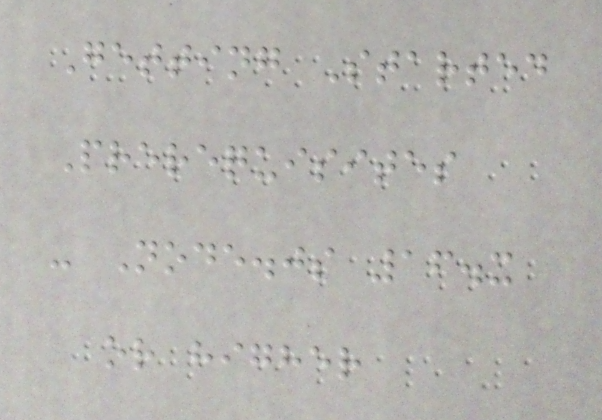Getting Started
Prerequisites
- Node.js 16.x
or higher
